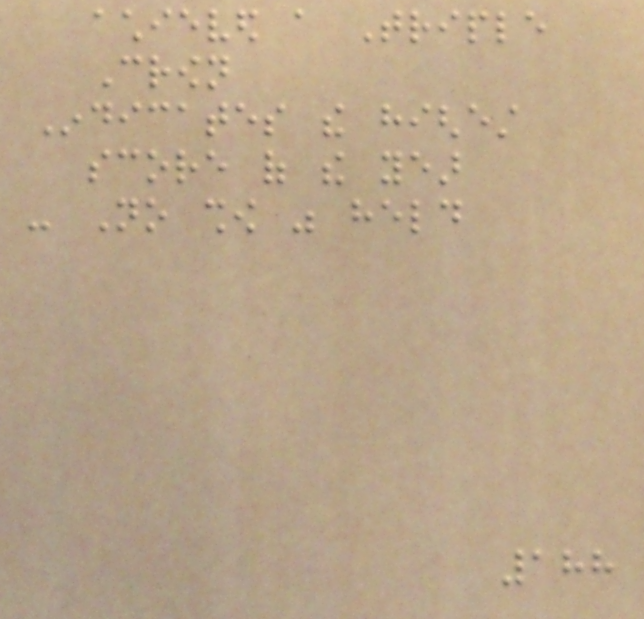achieved a Triple
Crown
Indicates the highest
score of the year
- No show was held
188
